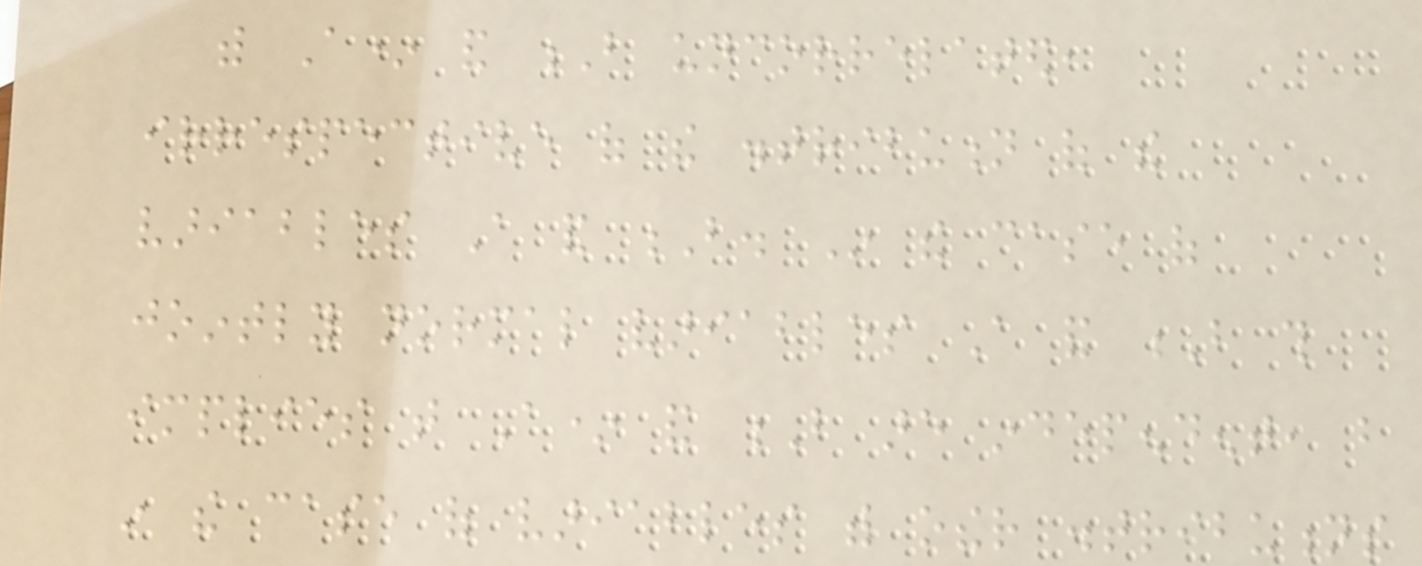with A* and B uncorrelated,
irrespective of the distribution of the
variables A and B. In the case of
jointly normal variables A and B this
implies that A* and B are independent, but
in the case of variables with other distributions
